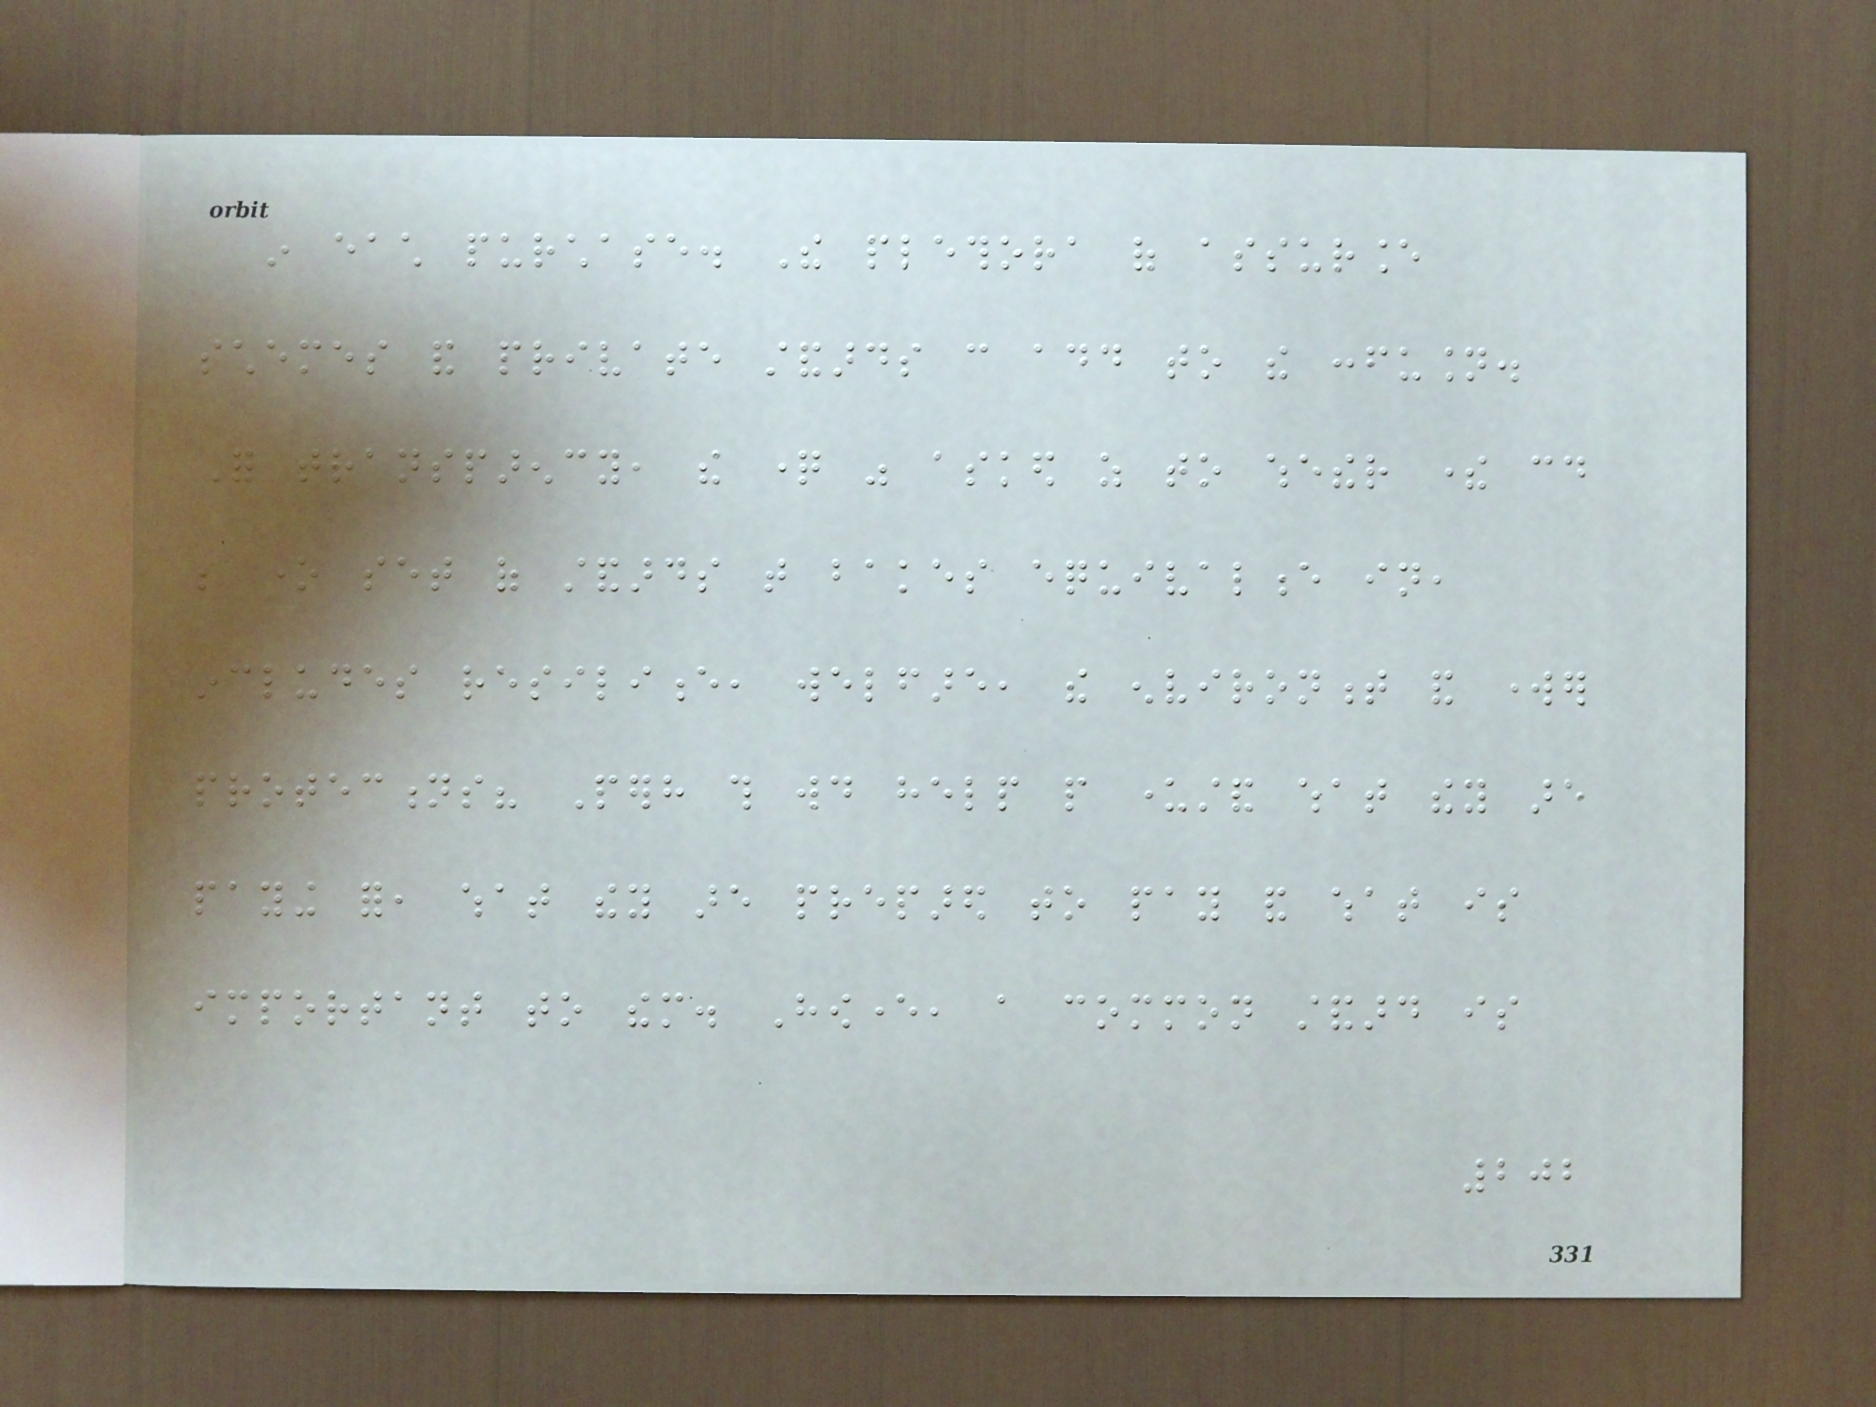in each purchase. The plethora of assurance
schemes and private standards can add to the confusion.
For transparency, the question was asked as to whether there could
be one set of standards that bakes equivalence in,
includes resilience, welfare, the environment and worker
protections? Perhaps this would help people understand what they are
paying for, what they are prepared to pay and what is
important to them. However, a common standard is
202
